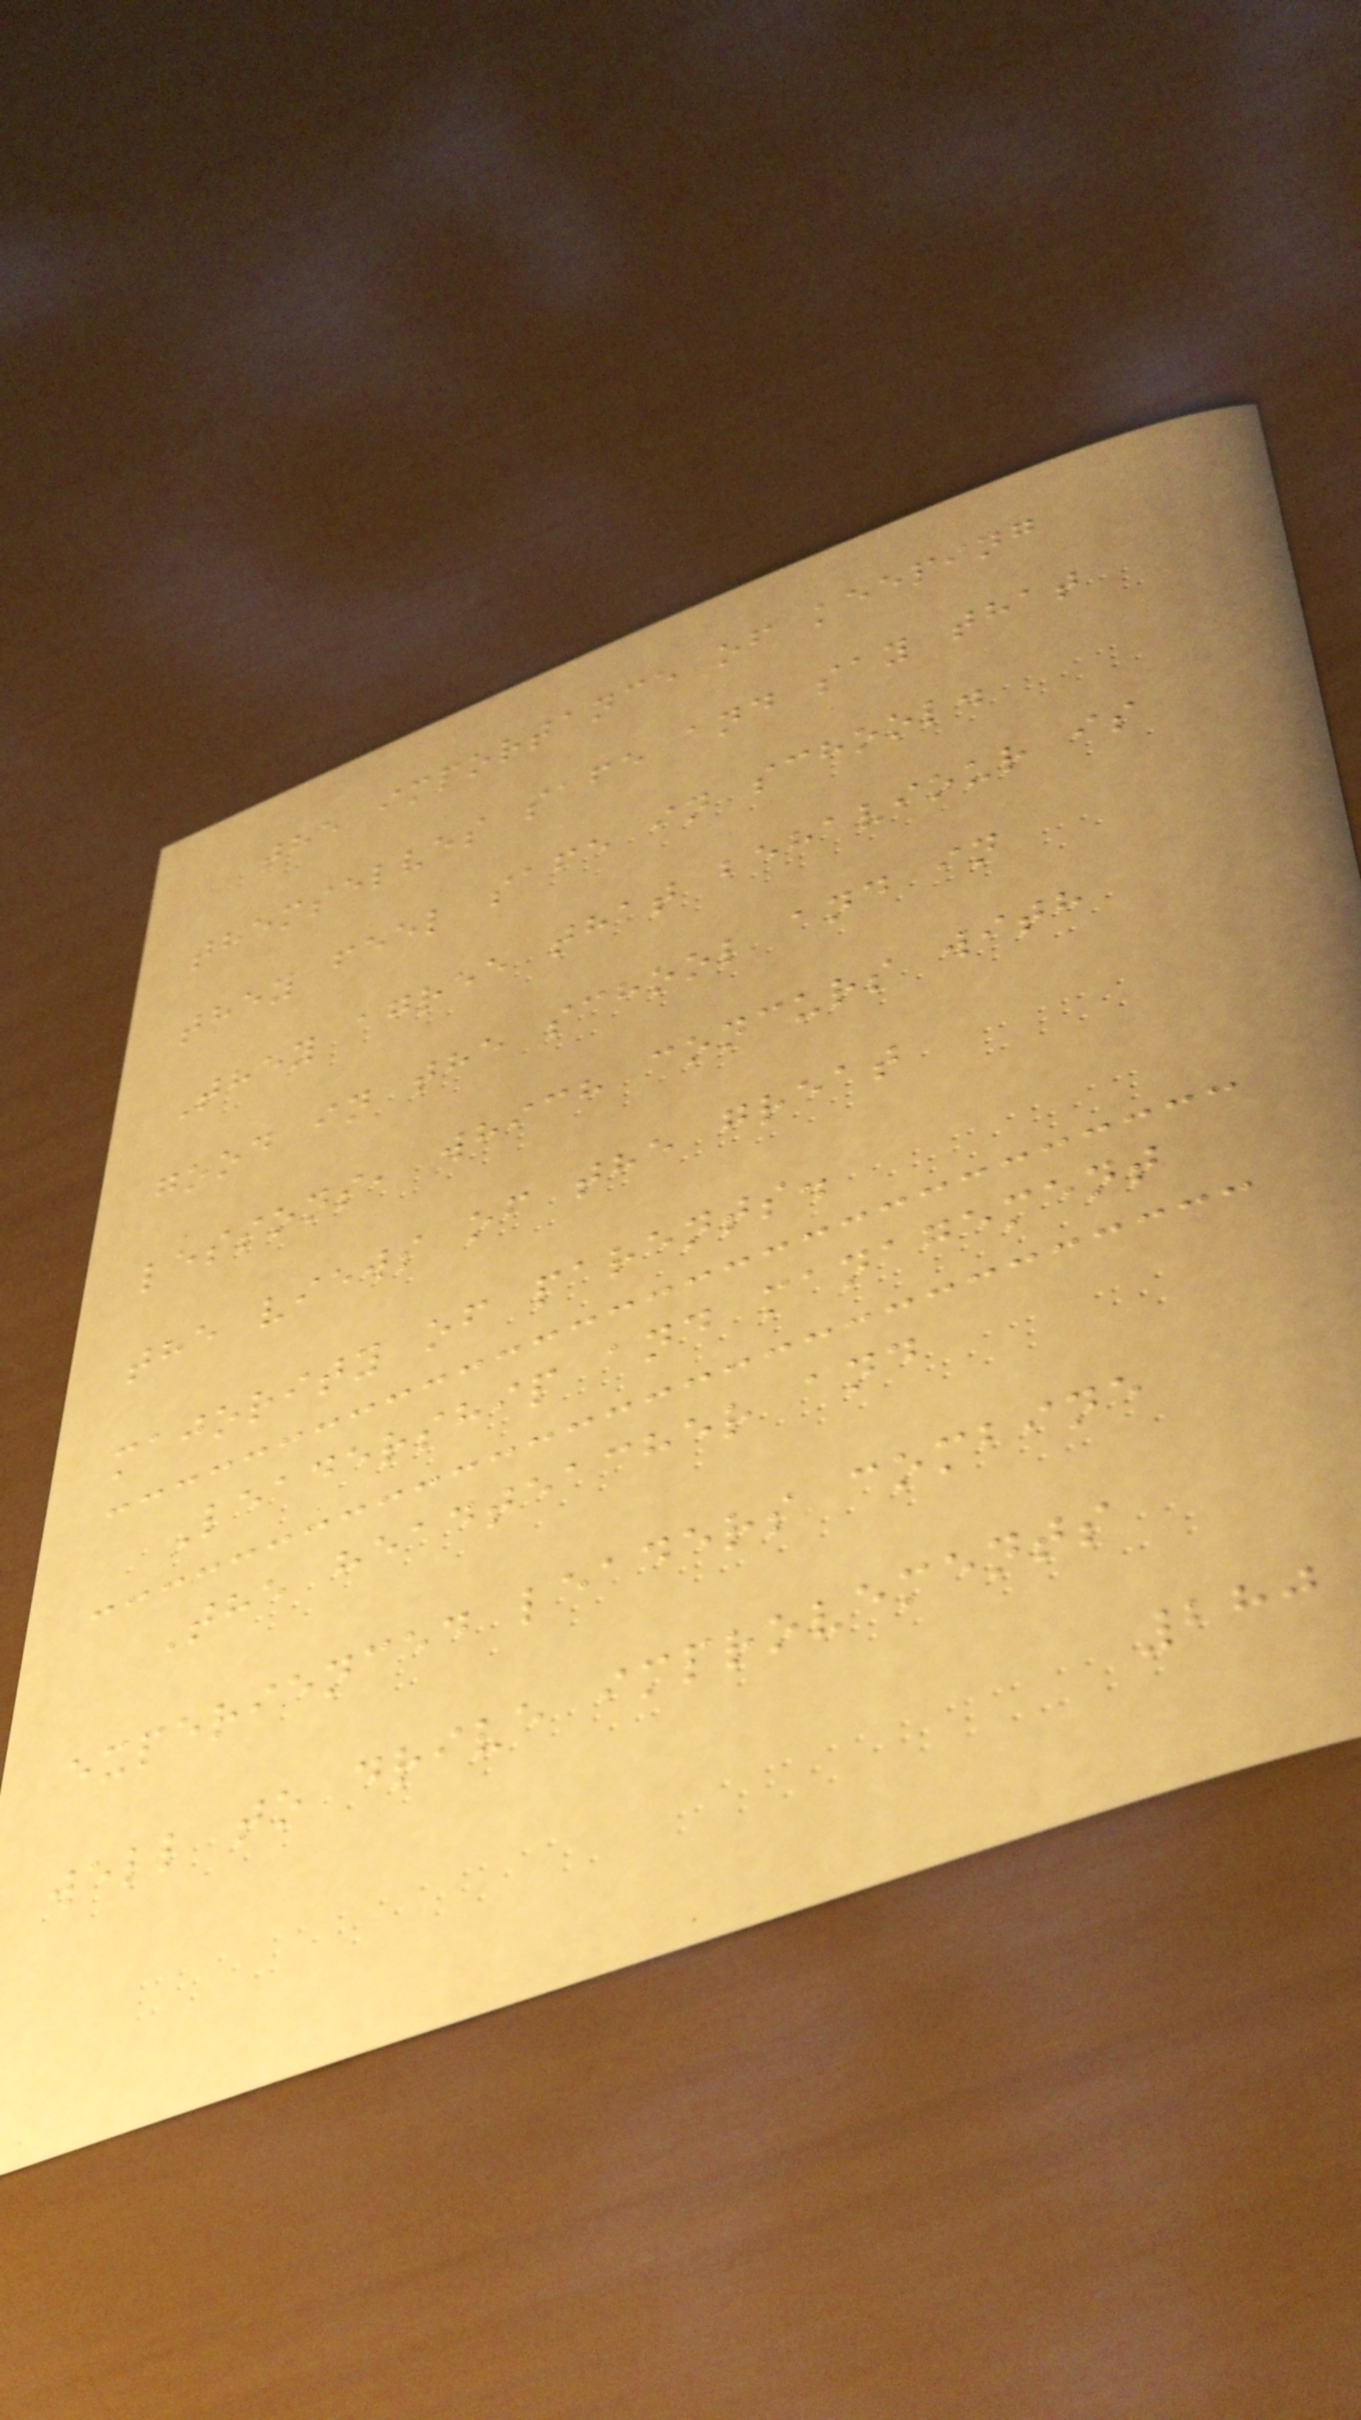the importance of keeping
themselves safe and say that
they feel safe in school.
They agree that behaviour is
good in the school and in
lessons, which concurs with
the views of the great
majority of parents.
Leadership and management
The headteacher and
experienced leaders combine
well to drive improvements
280
